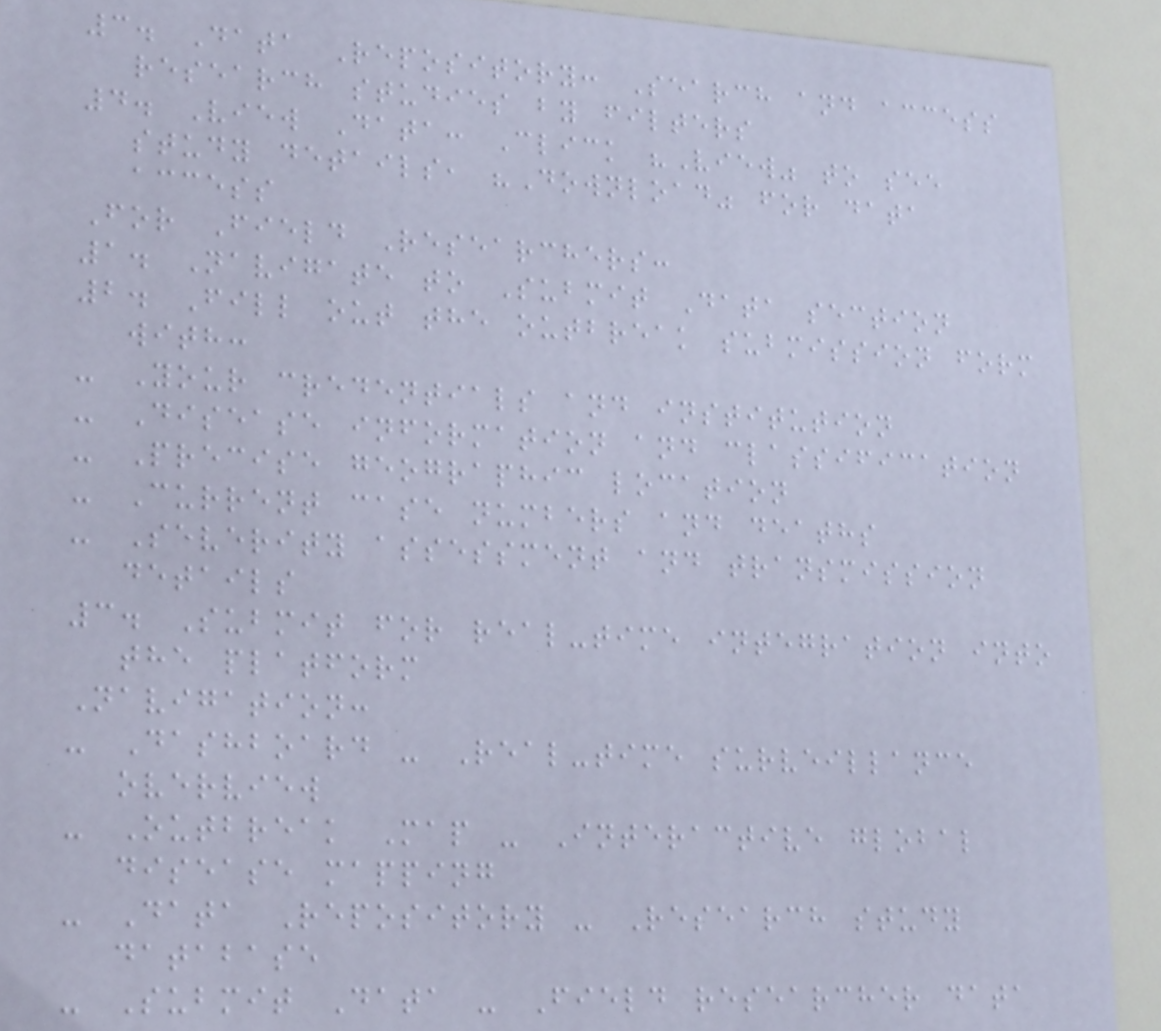3. Data Repository: Search and access
research studies by filters
4. View Data: Click "View" to see
study details, "Download" for data
access
For Field Researchers:
1. Navigate to Submit Data section
2. Fill out the outbreak submission form
with:
- Your credentials and institution
- Disease information and classification
- Precise geographic location
- Current case numbers and deaths
- Severity assessment and transmission
details
3. Submit for real-time integration into
the platform
Navigation:
- Dashboard - Real-time surveillance
overview
- Outbreak Map - Interactive global
disease mapping
- Data Repository - Research study
database
- Submit Data - Field researcher data
